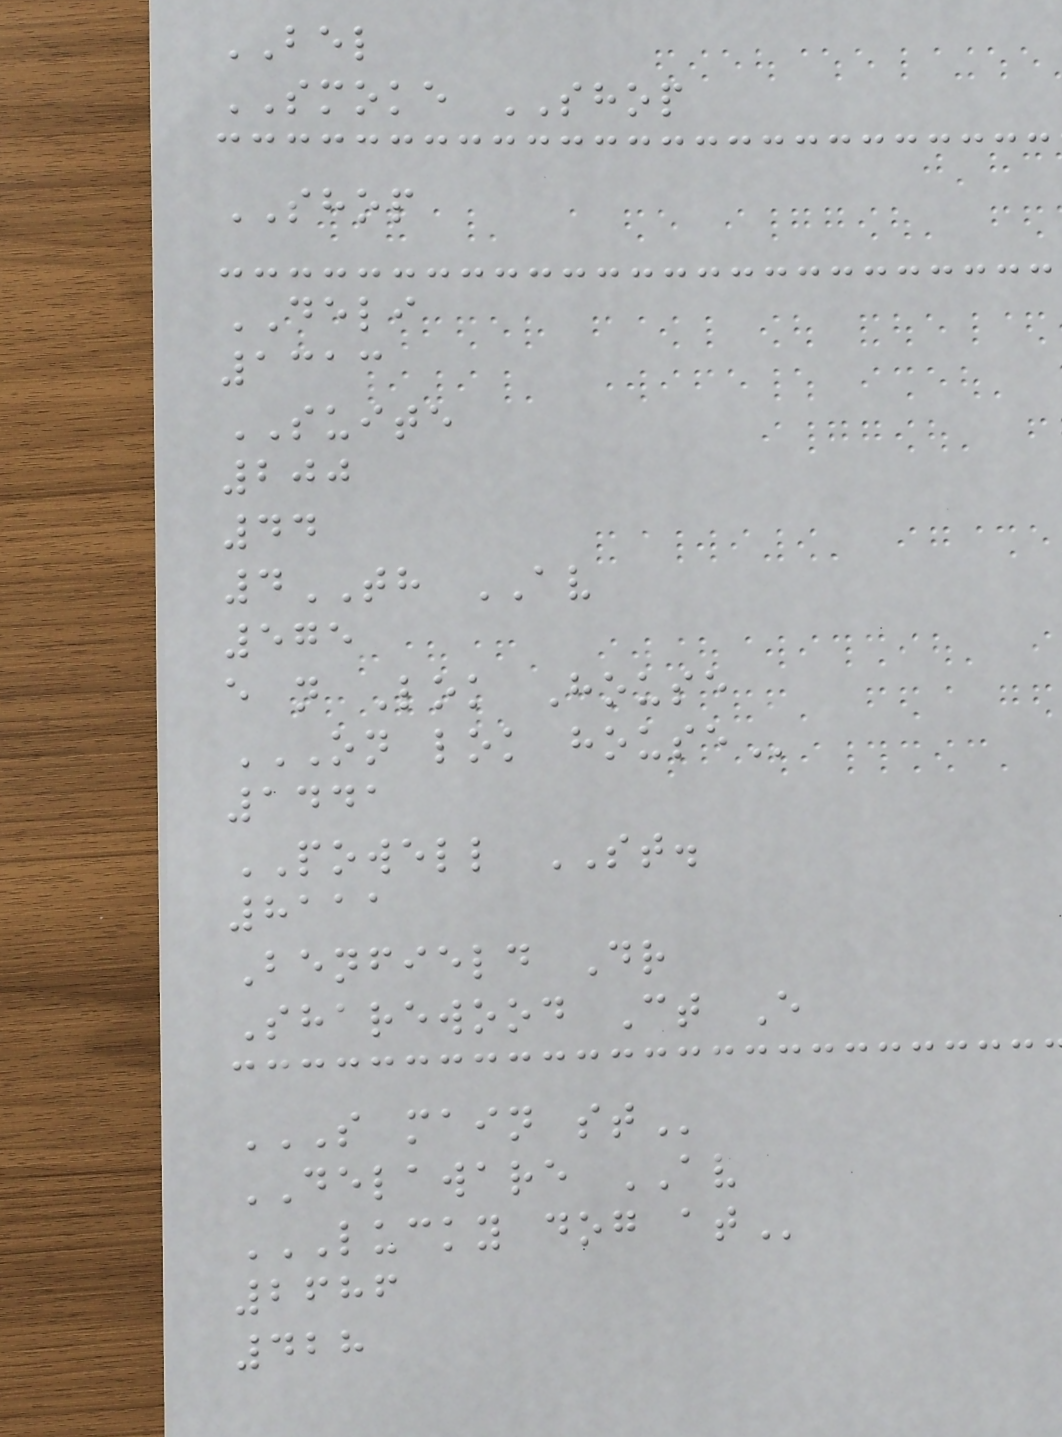BEL
SMOKE SHOP
SHOP
DELI
1313
SUITE
200
44
4TH AV
575
e n Lok House
ON LOK HOUSE
1441
POWELL ST.
8111
Benfield Dr
Sharewood Ct E
S MAIN ST
DELAWARE AV
LUCKY DOG AT
2686
428
